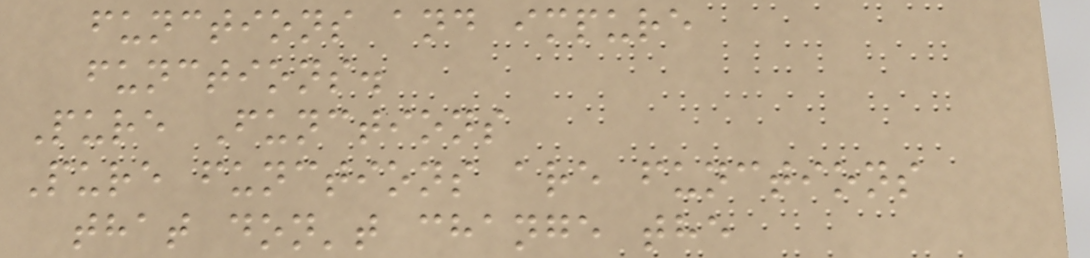functions and impure
functions.
Pure Functions
Pure functions are functions
that don't change the
